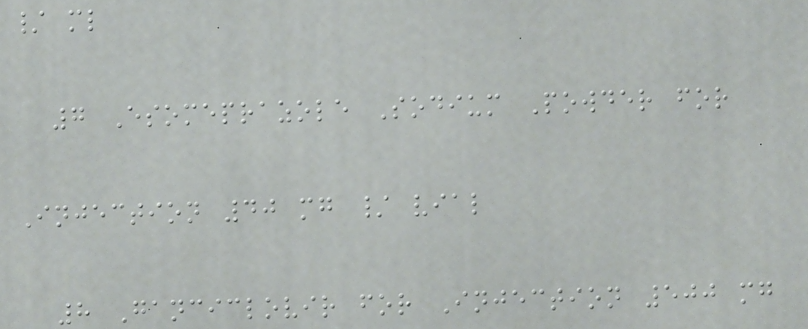/ ml
7 Esomeprazole Sodium Powder for
Injection 40 mg / vial
8 Ganciclovir for Injection 500 mg
